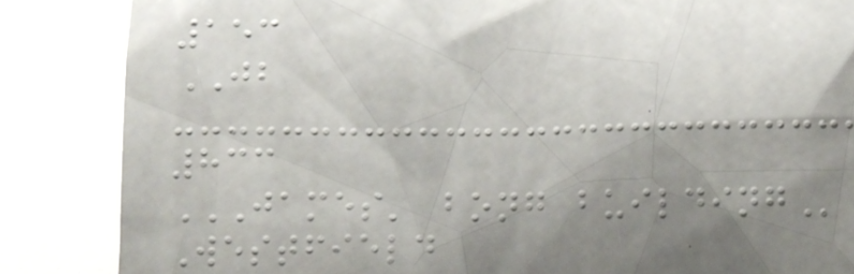153
JB
833
JAMES' BONG BUILDING
Westfield
